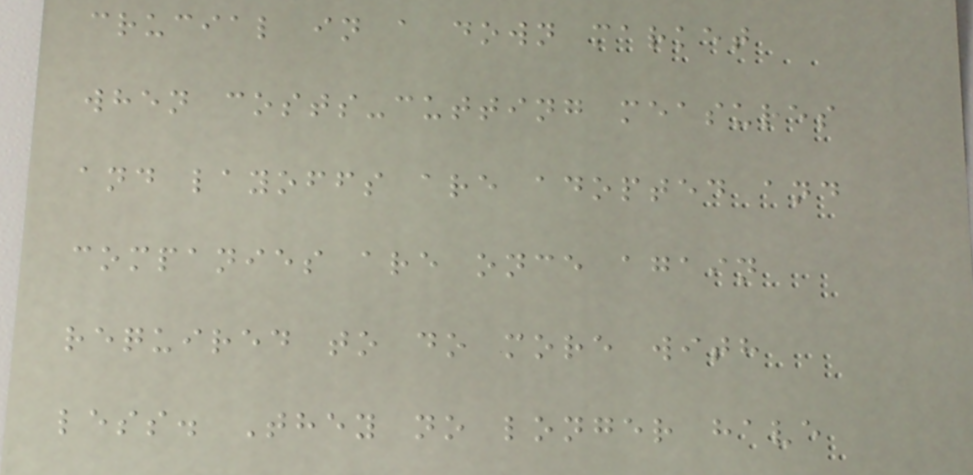crucial in a down market
when costs-cutting measures
and layoffs are adopted and
companies are once again
required to do more with
less. They no longer have
